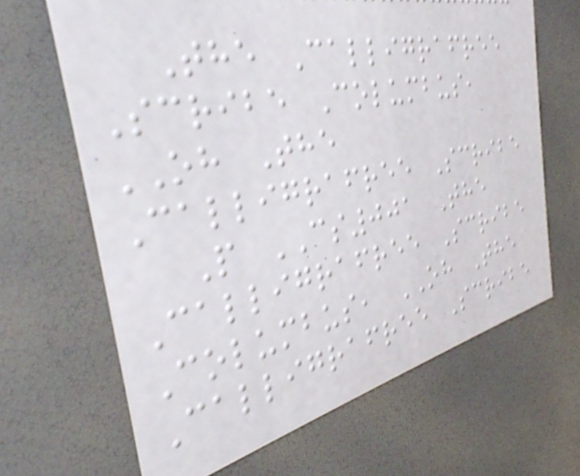The Calligrafree
Scribe Columbus,
OH The
Calligrafree Scribe
P CS001 The
Calligrafree Scribe
Columbus, OH The
Calligrafree Scribe
